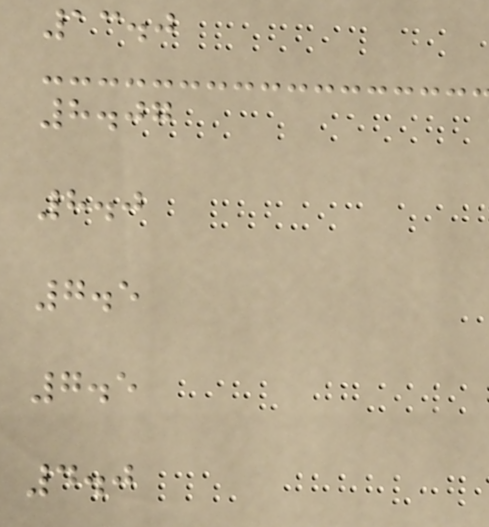13.0
8.07
8.0
7.5
7.5
4.0
